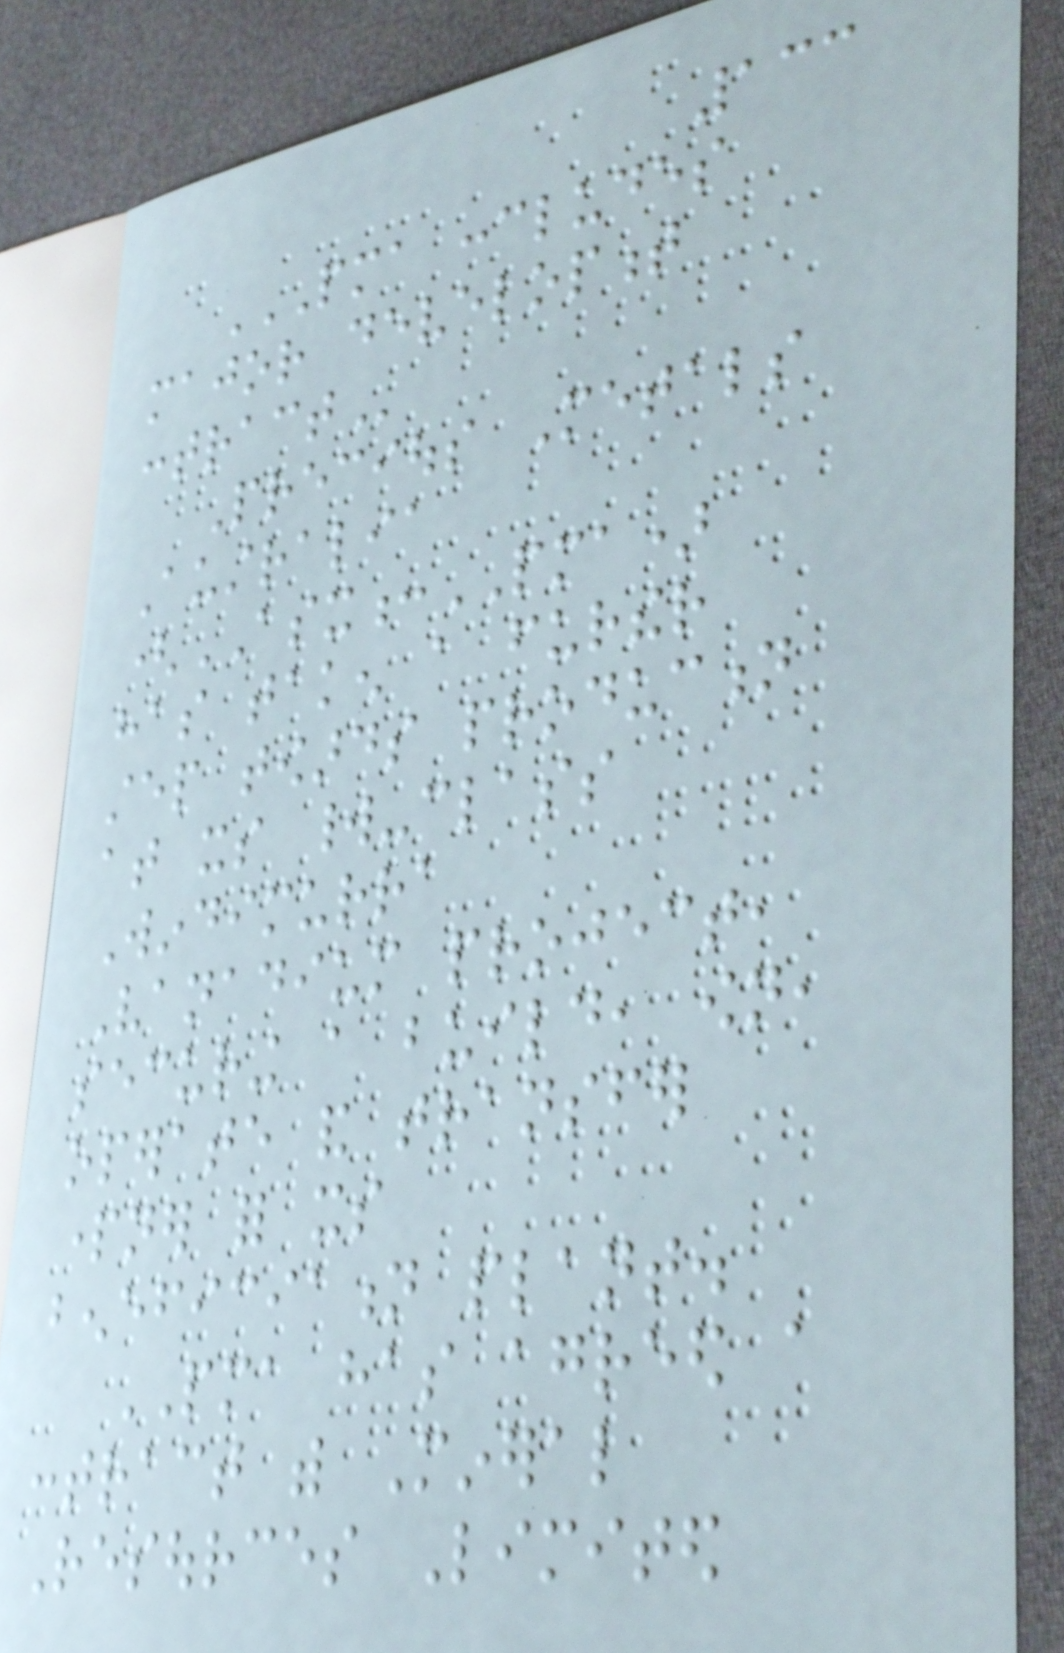133
PMA CONCLUDES
MAJOR DEVELOPMENT
CONTRACT
Precious Metals
Australia
(ASX:PMA)
has taken a further
step towards production
at its world-class
Windimurra
Vanadium project,
securing a build, own,
operate and transfer
partner for its
beneficiation plant.
PMA has agreed a
contract with Mineral
Resources Limited
